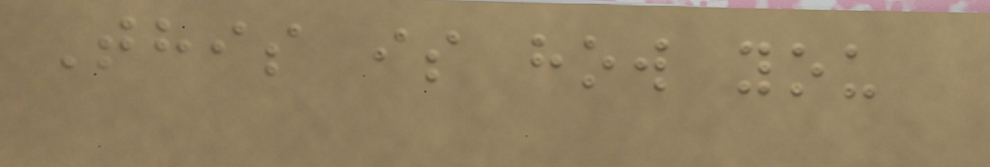This is how you
